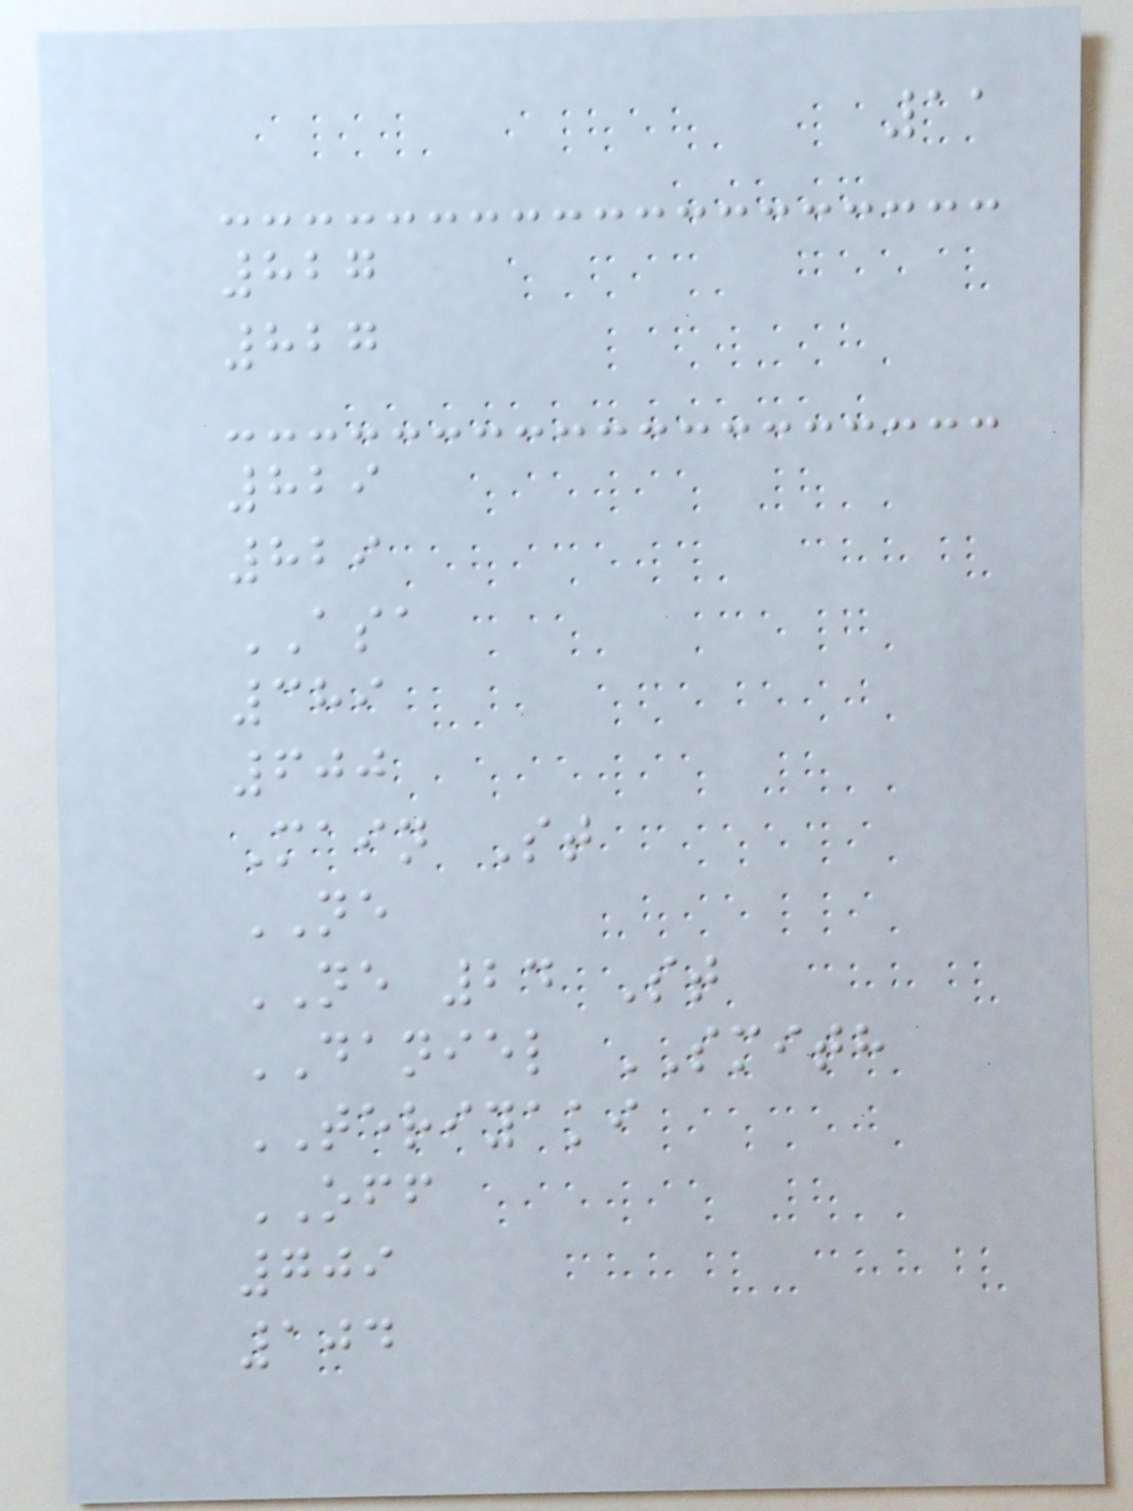11
827
827
829
829
ASA
389
600
Main St
NE
NE 24 St
DANIEL SMITH
TERIYAKI
OFF
709
104
